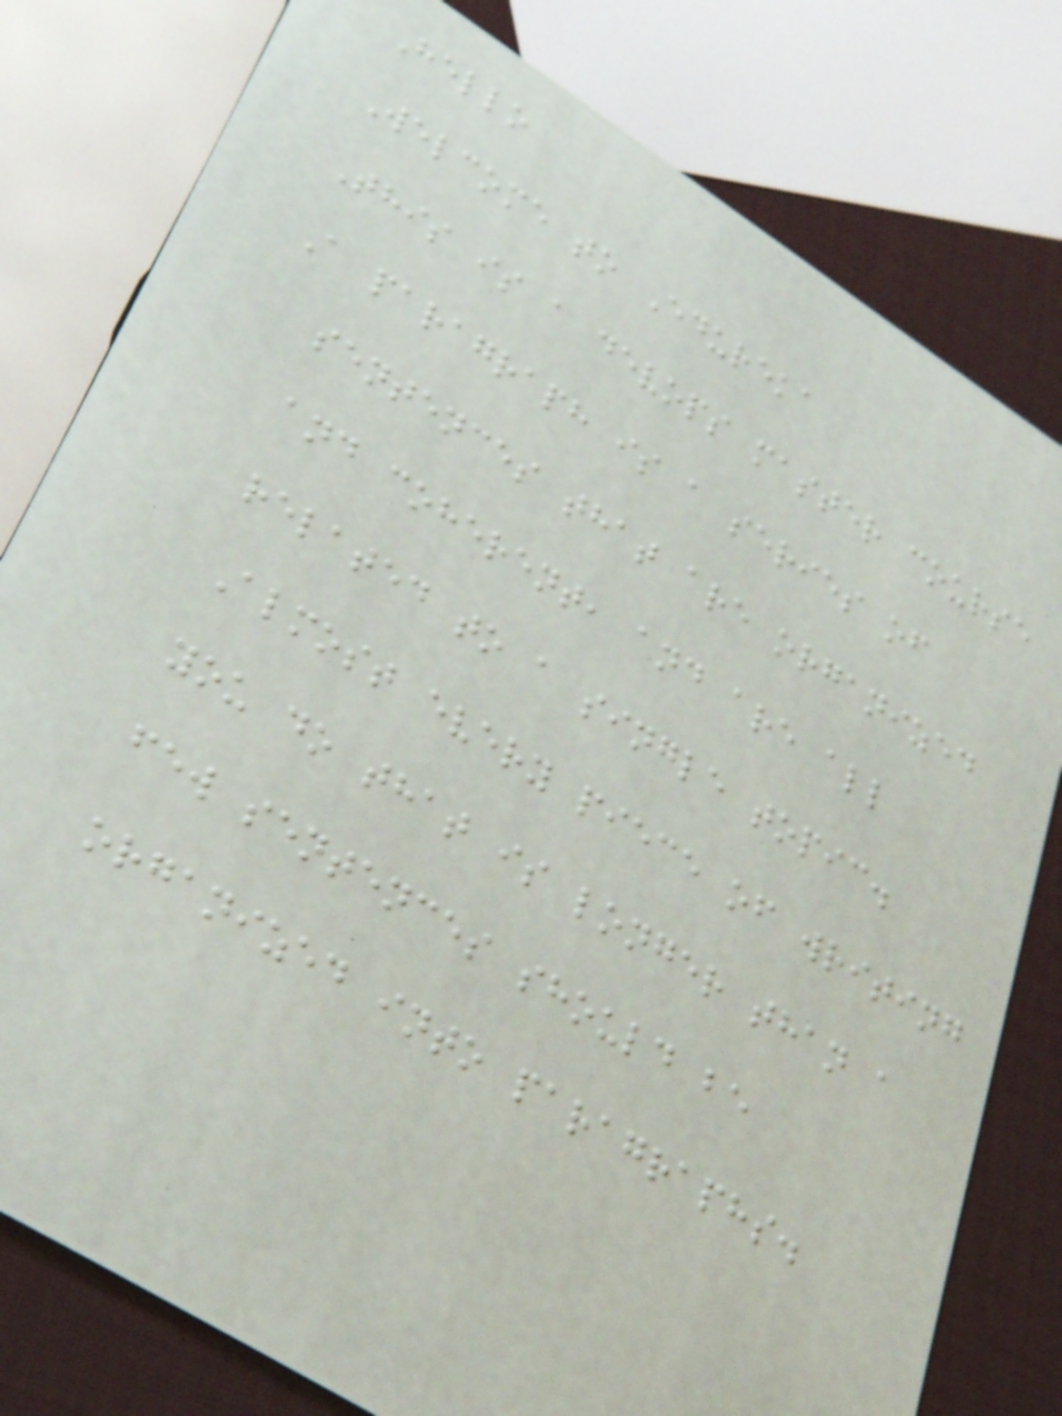Hello
Welcome to Edureka
This is a devops master course
A paragraph is a series of
sentences that are organized
and coherent, and are all
related to a single topic.
Almost every piece of writing
you do that is longer than a
few sentences should be
organized into paragraphs.
